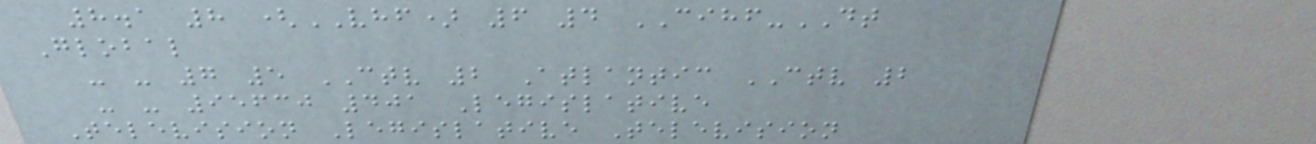8.1 8 (VHF) 6 4 CIHF-DT
Global
- - 7 5 CTV 2 Atlantic CTV 2
- - 95630 401 Legislative
Television Legislative Television
